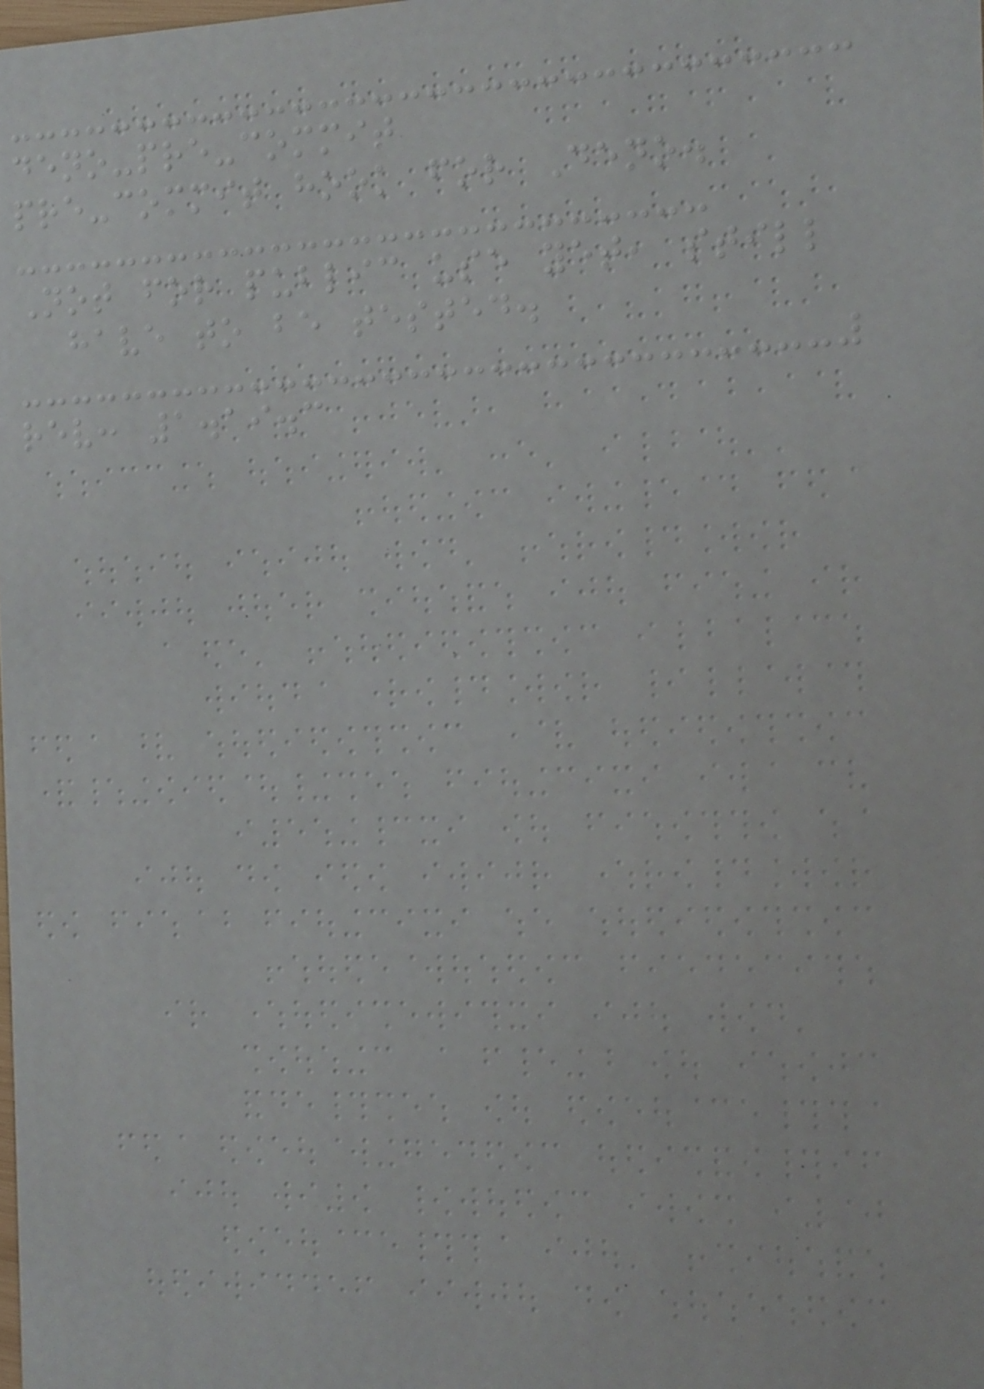deno-pre-commit
pre-commit hook for Deno.
Not for public use yet, still
have to be tested.
rev: 1.19.3
